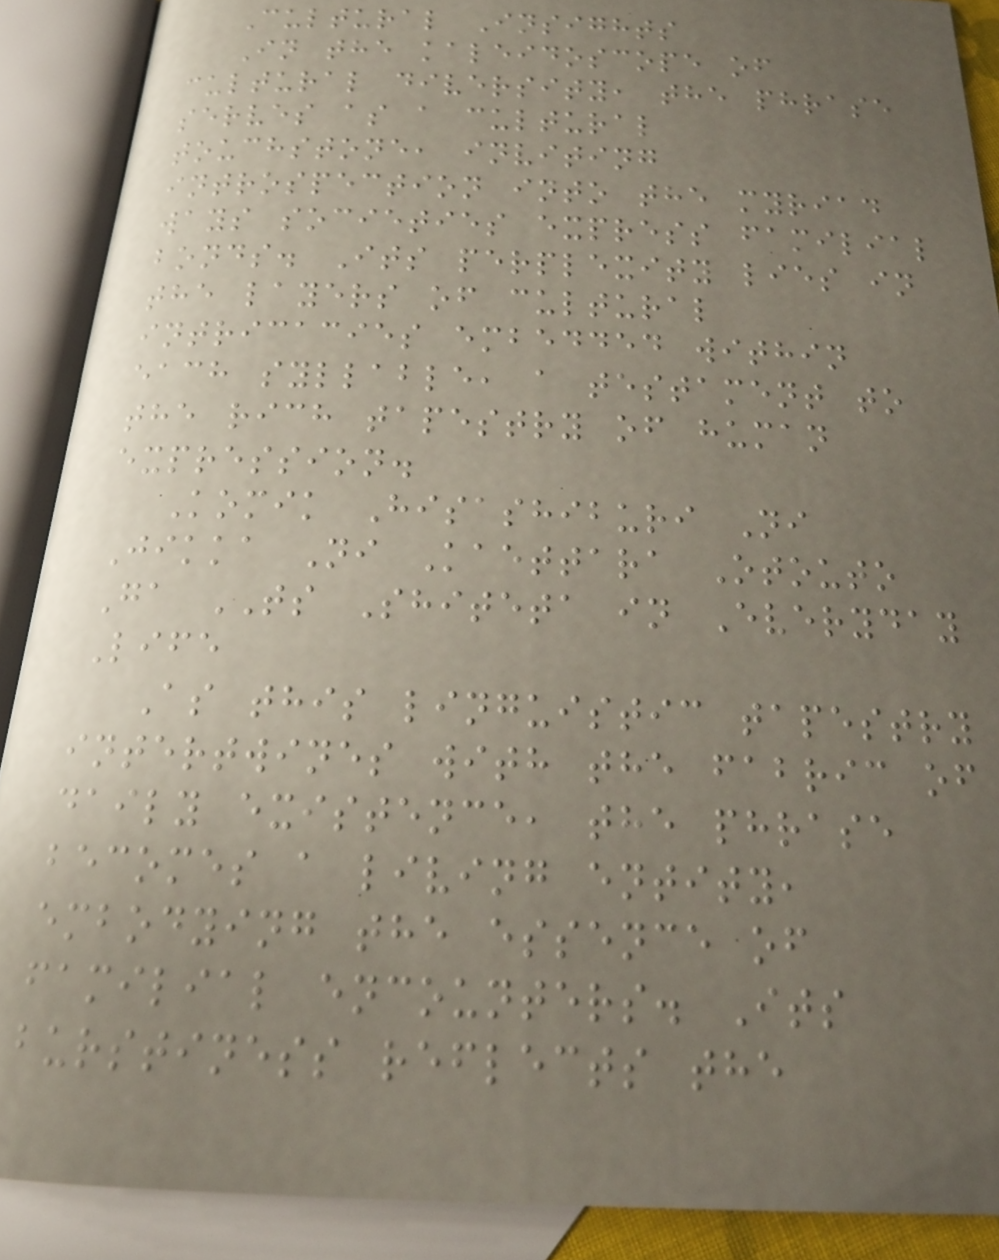Cultural Insights
In the kaleidoscope of
cultural diversity, the phrase
serves as a cultural
touchstone, inviting
introspection into the myriad
ways societies express familial
bonds. Its perplexity lies in
the layers of cultural
intricacies embedded within
each syllable, a testament to
the rich tapestry of human
expression.
Komik Hisashiburi Ni
Jikka Ni Kaettara Otouto
Ga TS Shiteta in Everyday
Life
As this linguistic tapestry
intertwines with the fabric of
daily existence, the phrase
becomes a living entity,
embodying the essence of
familial encounters. Its
burstiness reflects the
